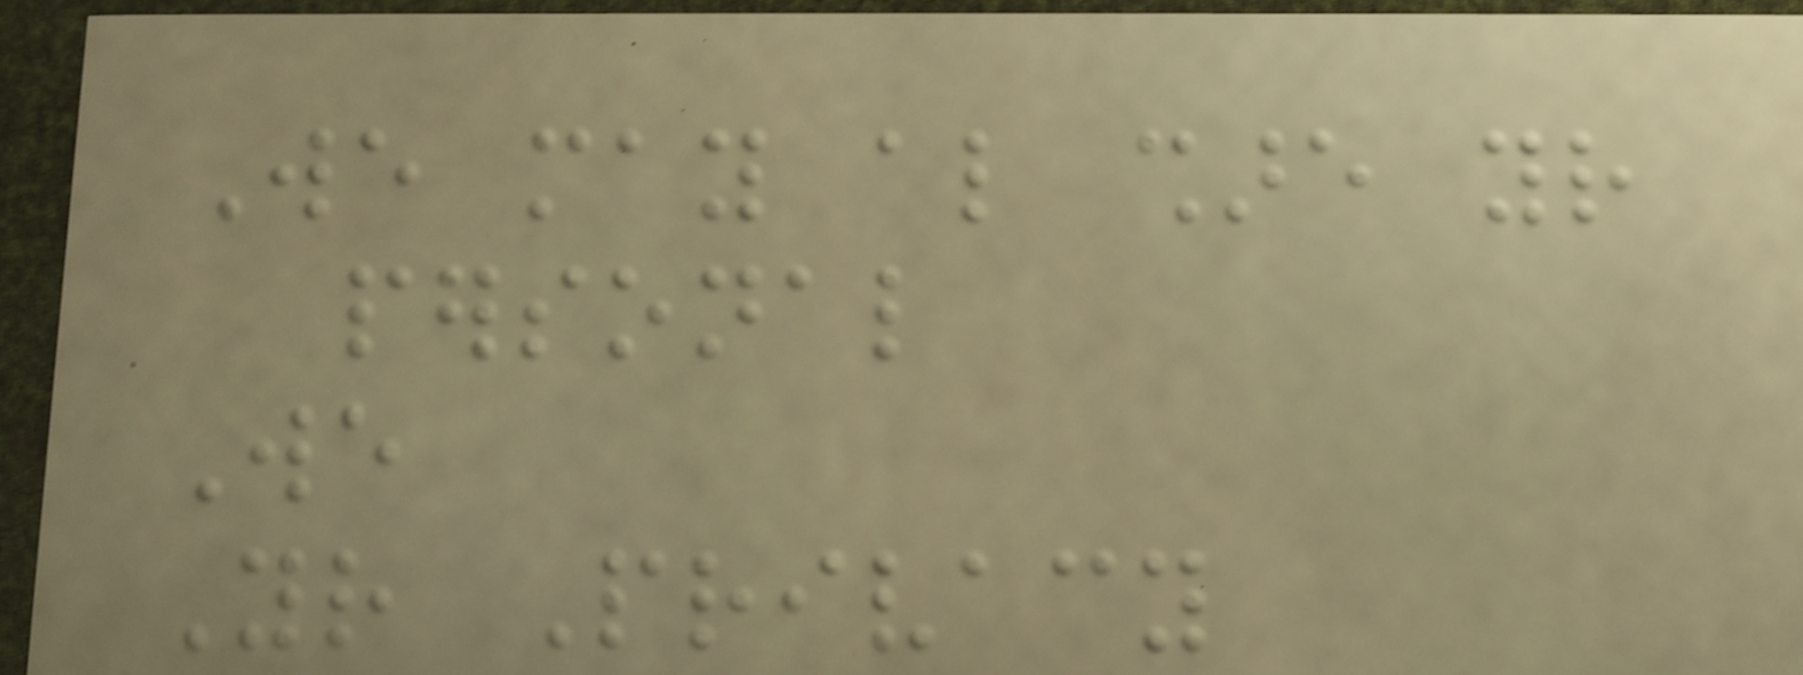We may also share your
personal
We
Your Privacy
